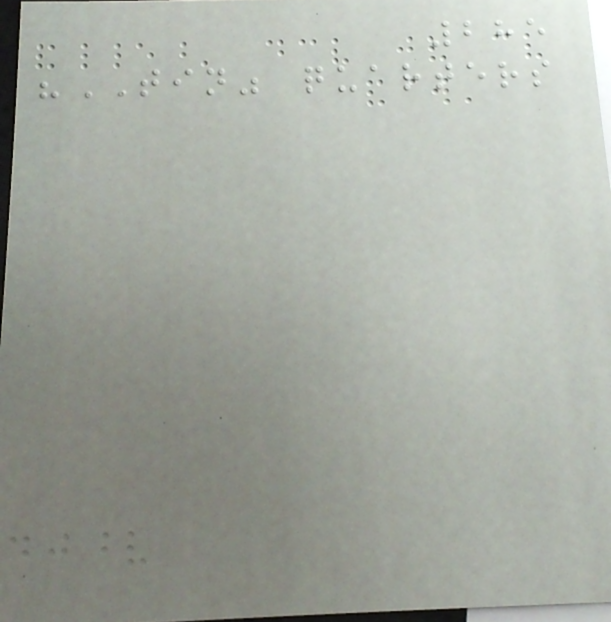285
"TIN" quarters
